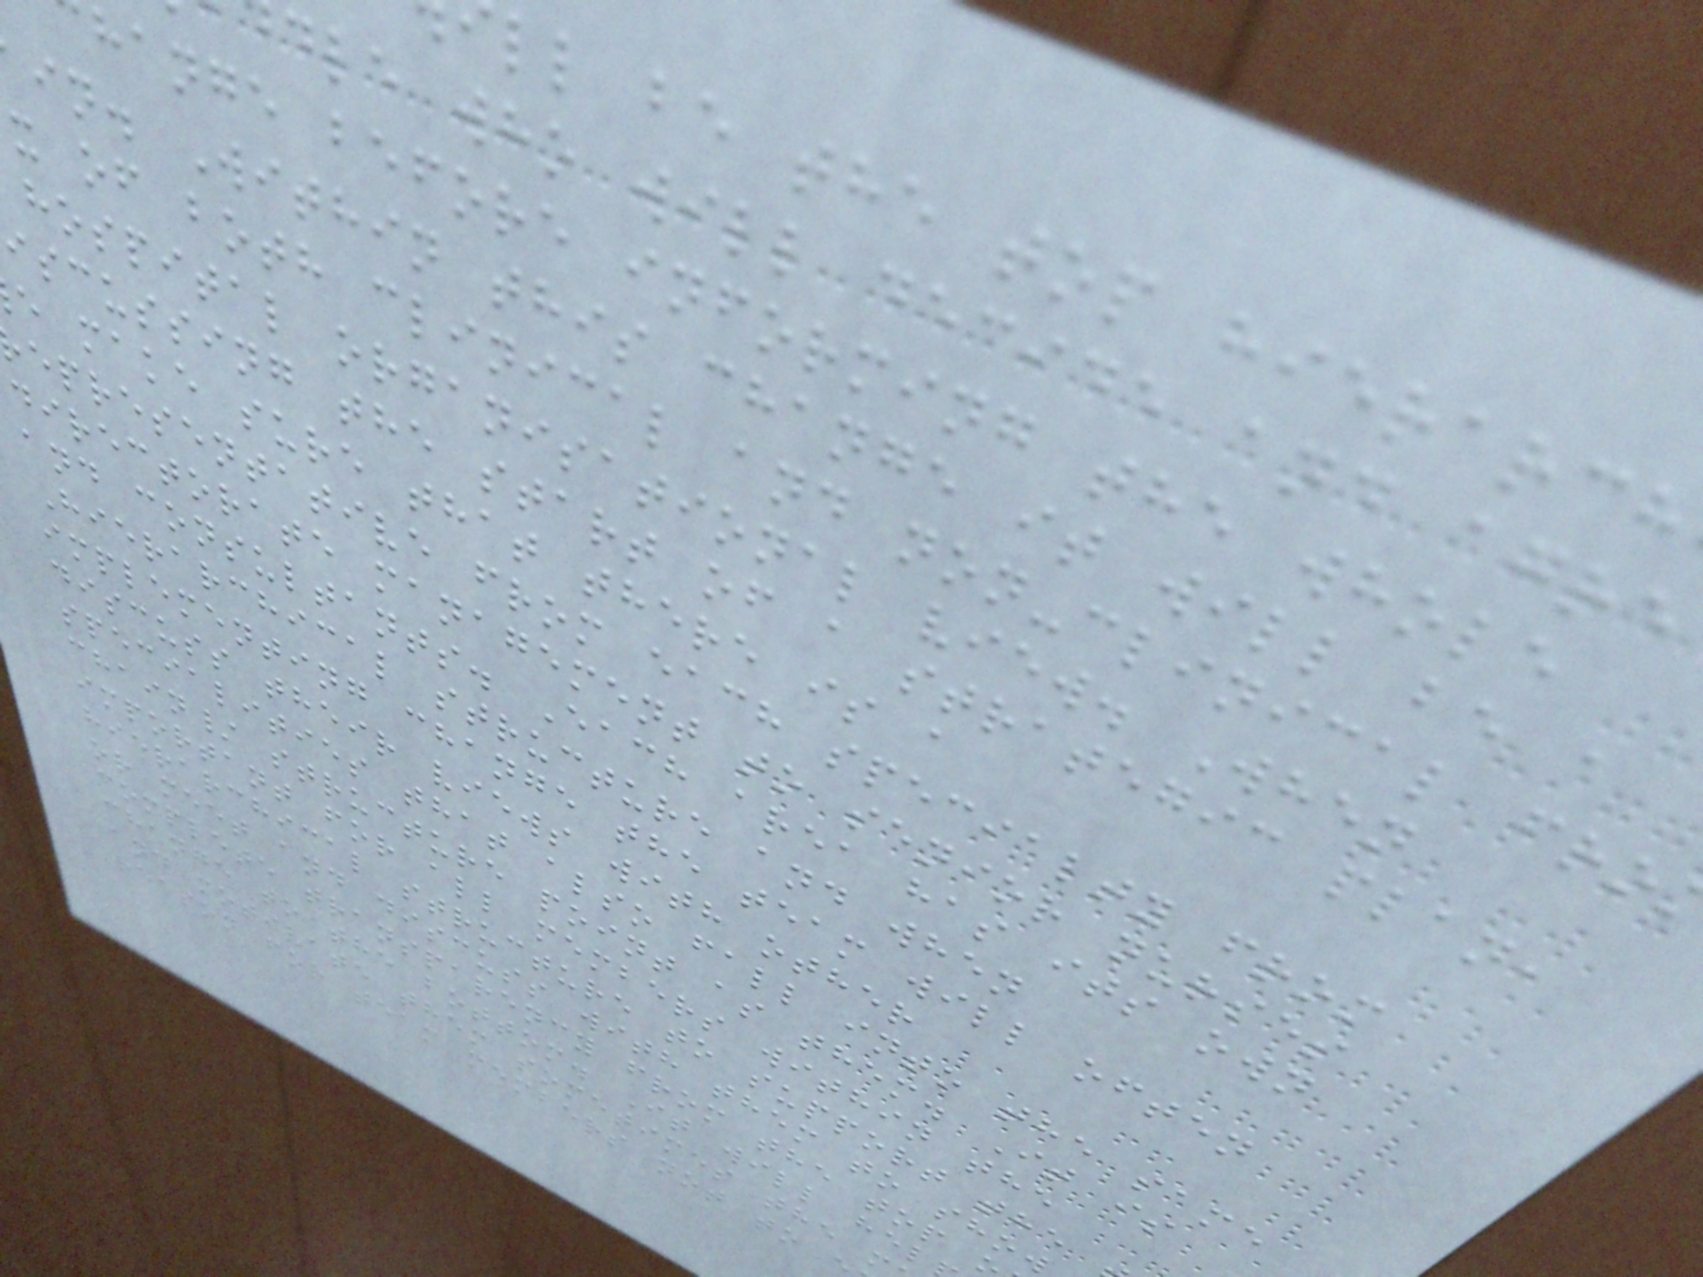ll be the top hierarch
dle who will decide and agre
hange before informing the whole
in. Within this change it will be a
x of both clinical and non-clinical fro
hospital organisational view. When
iscussing the start of a strategic plan,
e make sure that there is a
epresentative from each specialty from
directorate management to senior nurses
and consultants. Each area has its own
Hierarchical structure and when
implementing change the team will often
discuss their views with other
specialities that also fall into the same
chain/ structure point as them. It is
important for all members within the
hierarchical structure to support the
or meet and discuss with them to show
complete transparency from the top
change to the bottom. It will hel
and motivate them sometimes the m
reason for team members not to
